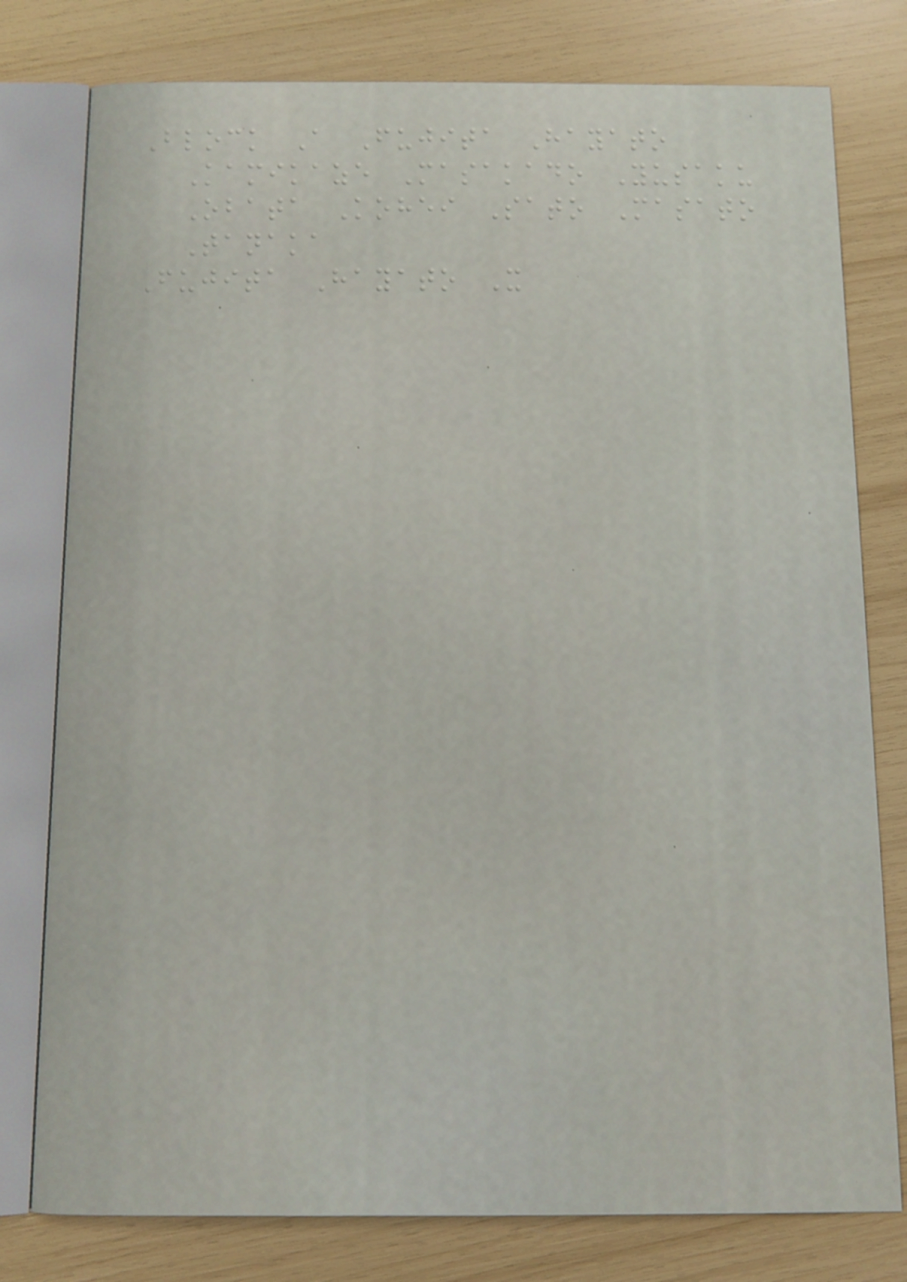Block A Fujita Hayato
Kamikaze Masakado Yusaku
Obata Kohei Sato Masato
Tanaka
Fujita Hayato X
